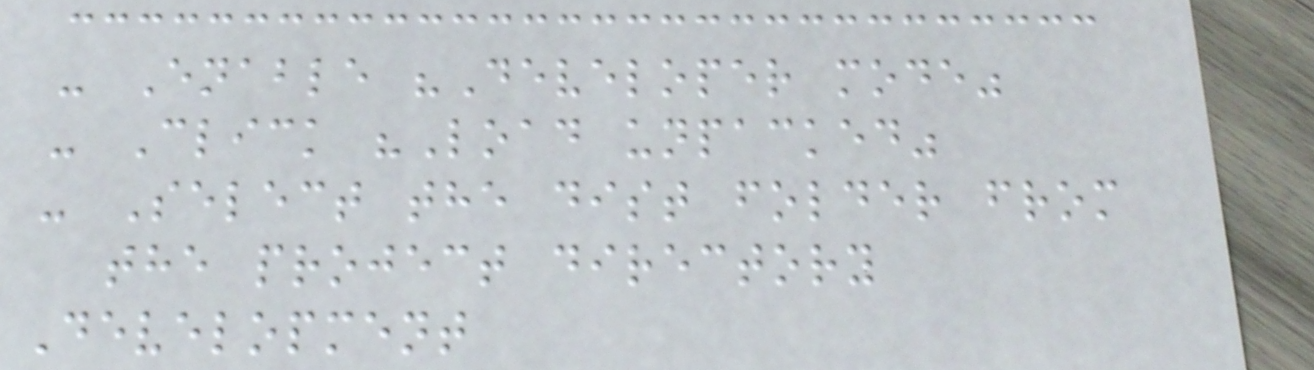- Enable "Developer mode"
- Click "Load unpacked"
- Select the dist folder from
the project directory
Development
